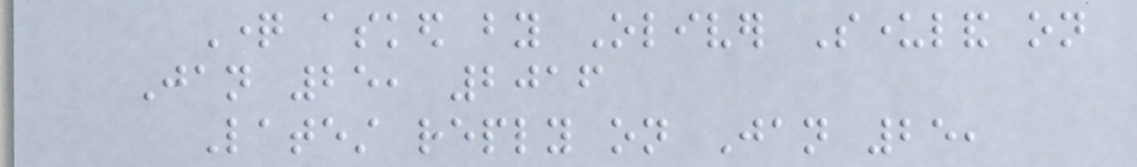Question asked by Oliver Sunderland on
Jan 25, 2016
Latest reply on Jan 25,
